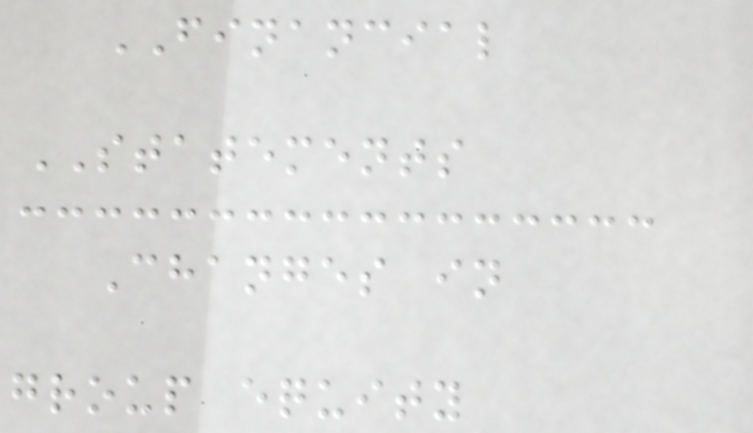FINANCIAL
STATEMENTS
Changes in
group equity
